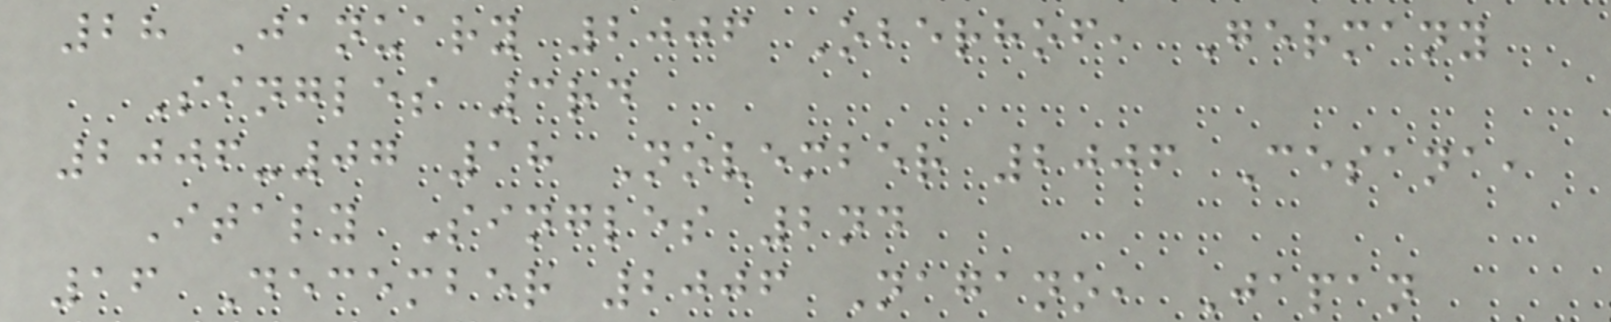28 January 2006 Oberhof, Germany
Singles 3rd
2006-07 18 November 2006 Cesana,
Italy Singles 2nd
16 December 2006 Nagano, Japan
